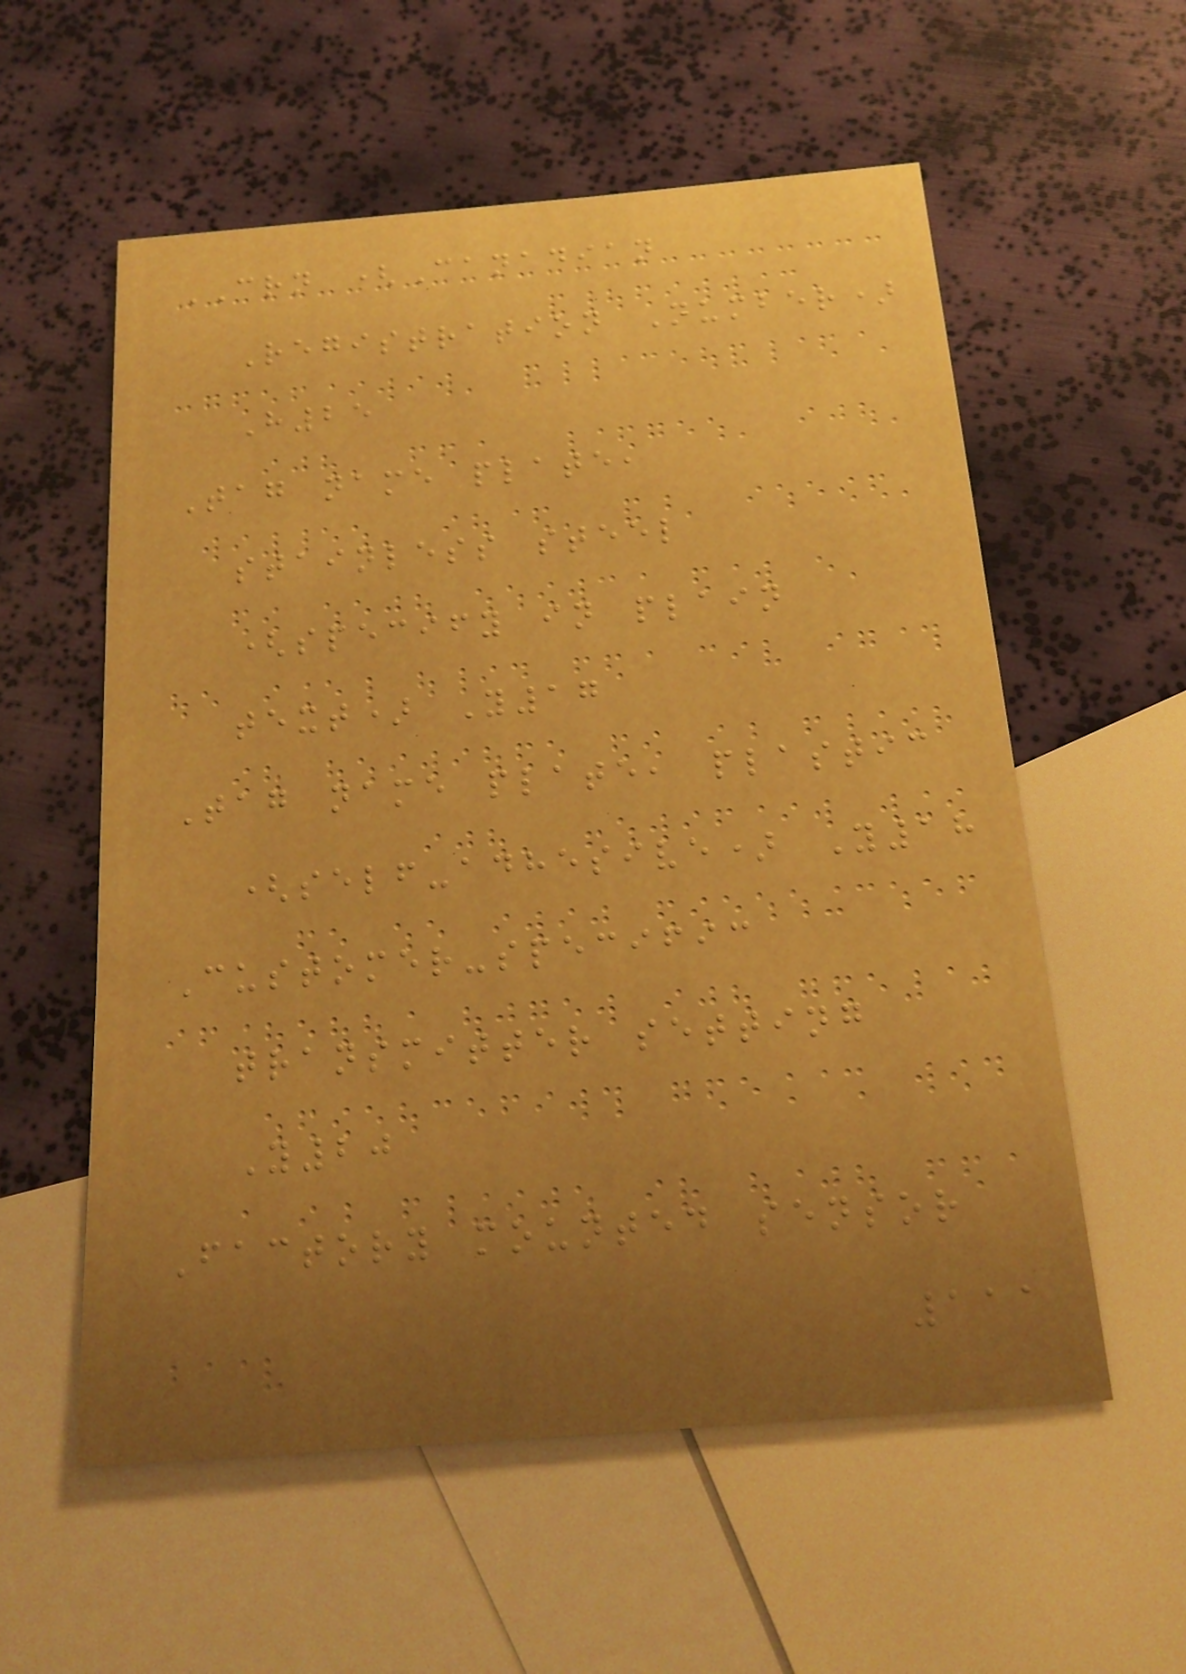CRN (Canadian
Registration Number)
H25
Tag name plate,
stainless steel
(specify in plain
text) Y17
Tag name plate, plastic
(self-adhesive) Y18
Customer-specific
transmitter setting
Y20
Factory mounted sensor
111
